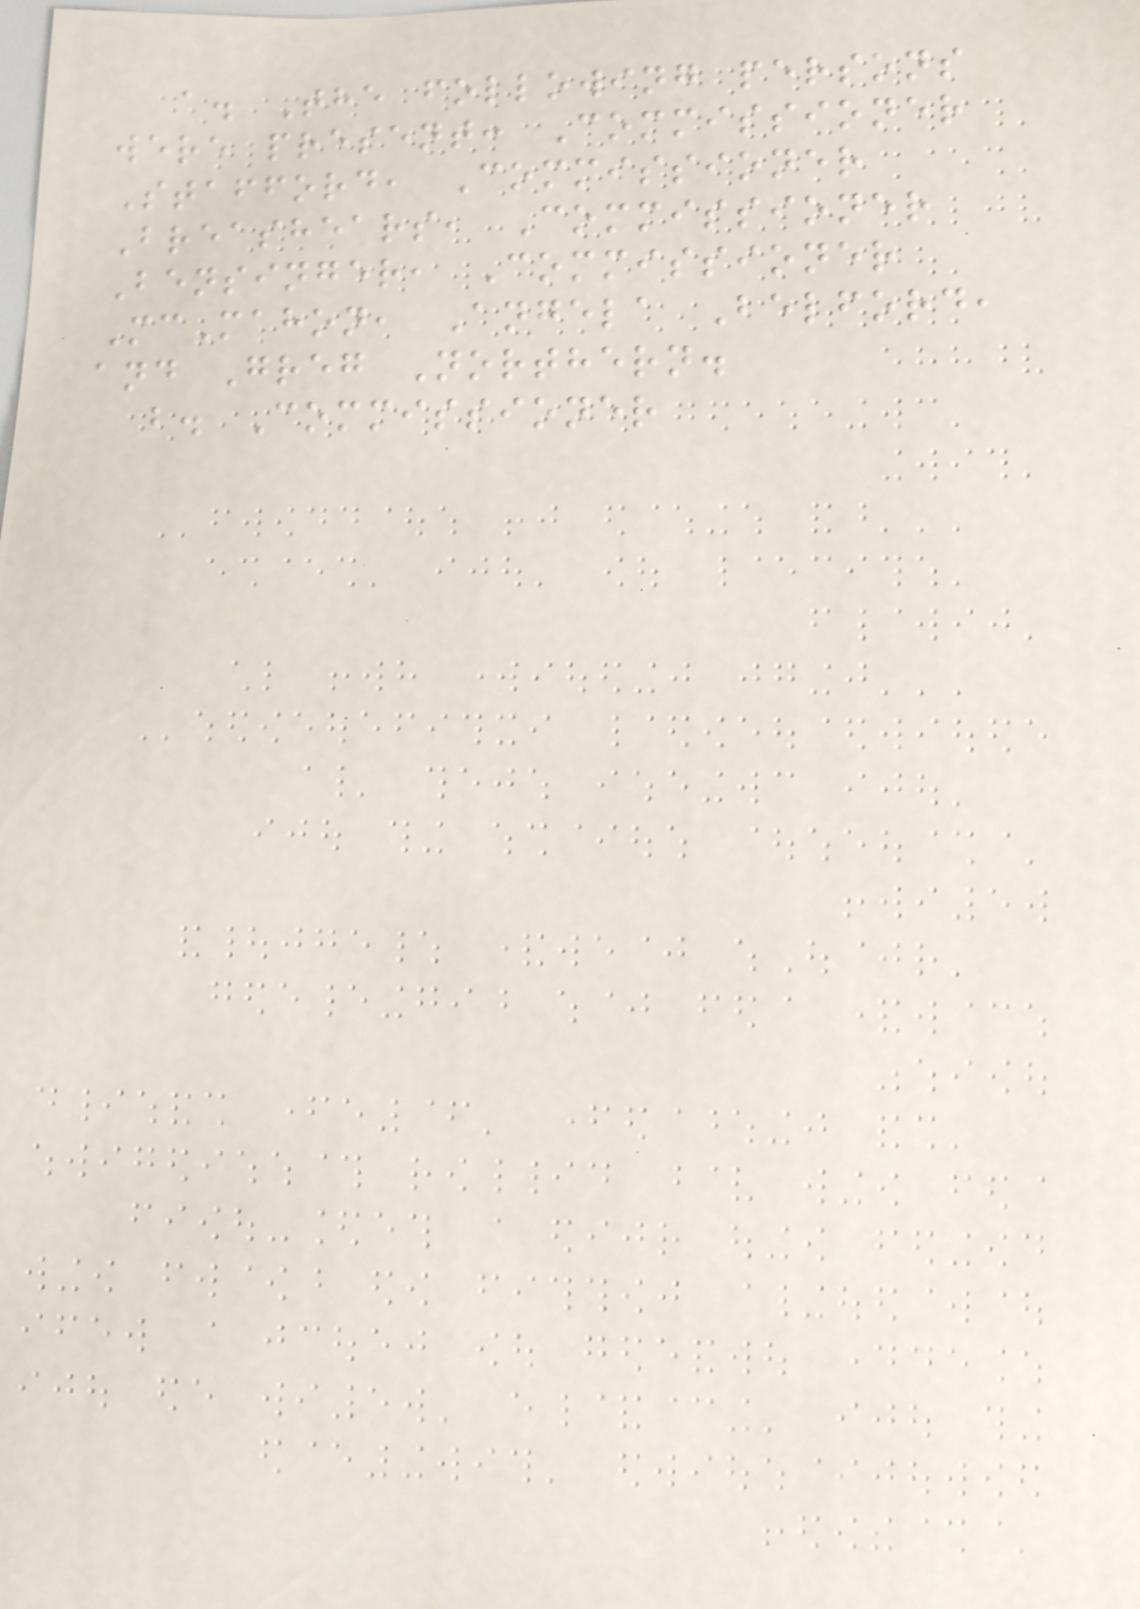a. The following persons
were present: Commissioner
Stafford, Commissioner
Breashears, Commissioner
Bensinger, Commissioner
McMahon, Angela Belford,
and Greg Northern.
b. Commissioner
